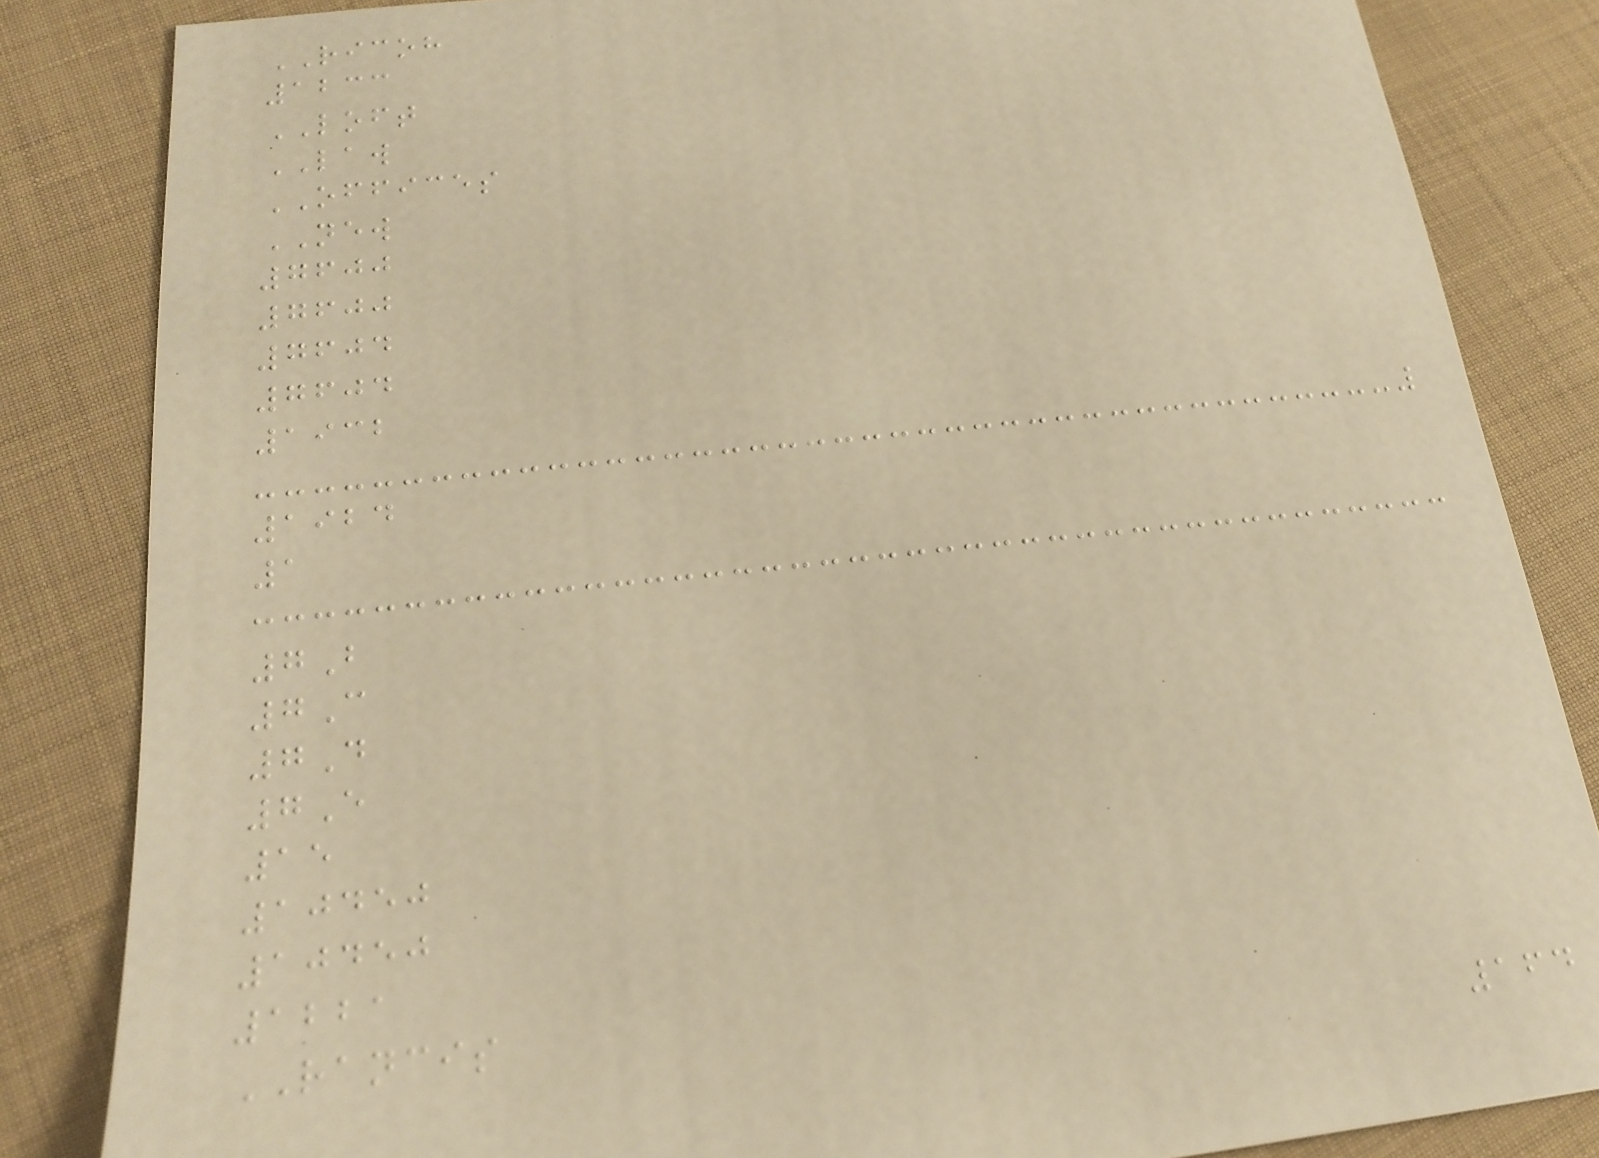RICOH
1233
LOFT
LAW
OFFICES
NEW
7600
7600
7604
7604
1932
1924
1
7B
7C
7D
7E
15
10450
10450
1221
RANCIS
164
